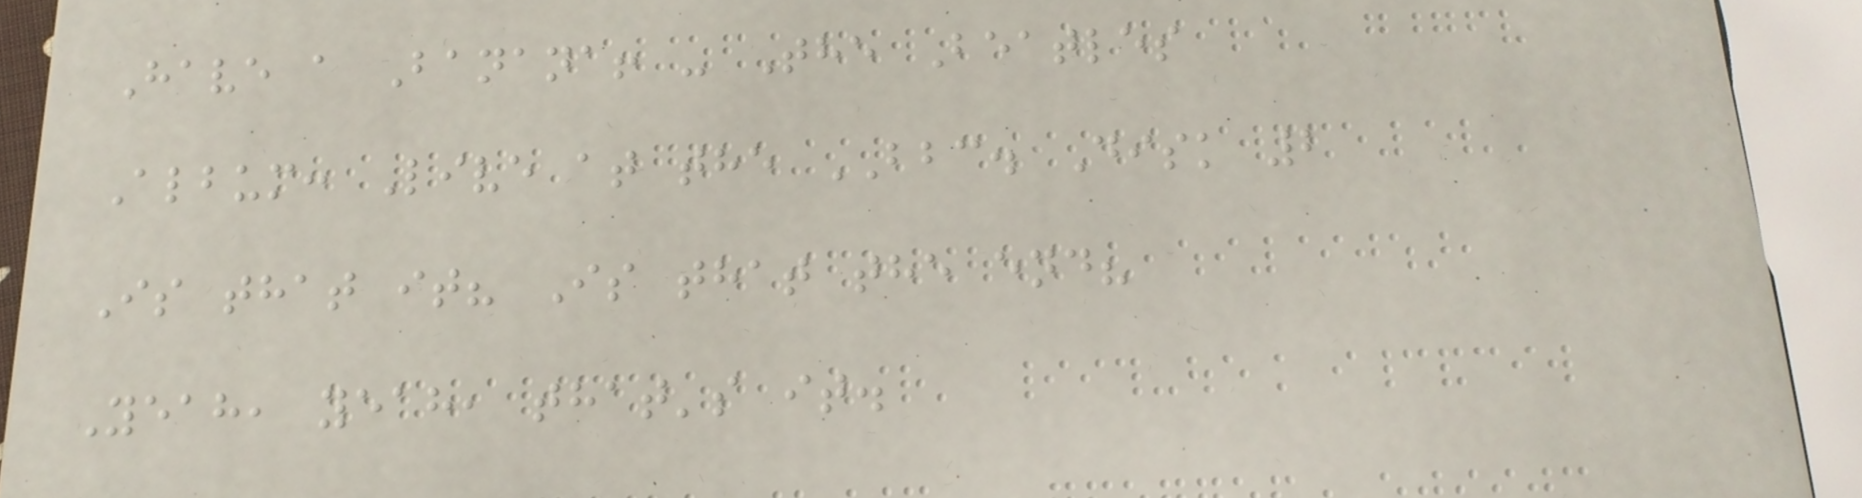Have a Banana! - The Beatles
Album: Live at the BBC. Disk 2
Is that it? Is that the end?
Yeah, yeah, that's it.
